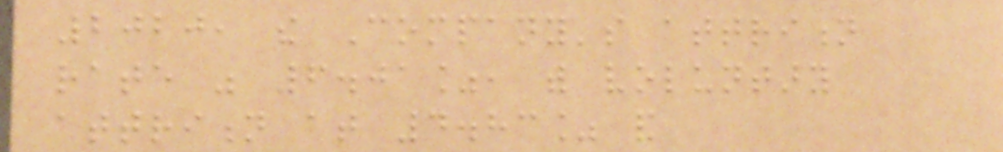2020, the Company's attrition
rate was 6.01%, with voluntary
attrition at 4.83% and
